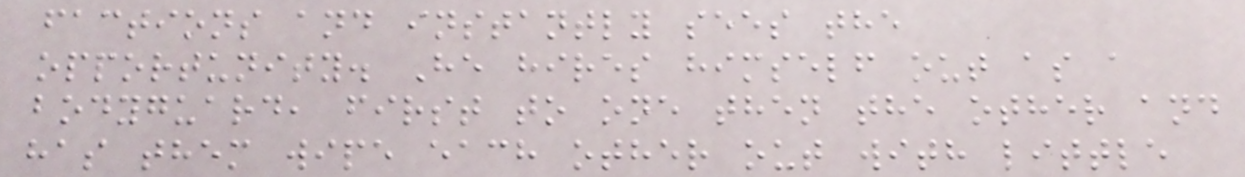factions and instantly sees the
opportunity. He hires himself out as a
bodyguard, first to one then the other and
has them wipe each other out with little
